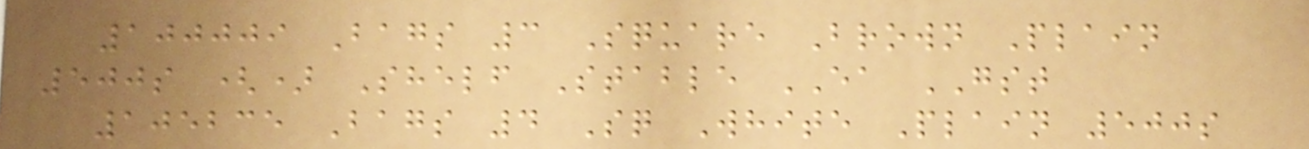100009 Bags 3 Square Brown Plain
500s () Shelf Stable EA GST
105235 Bags 4 Sq White Plain 500s
